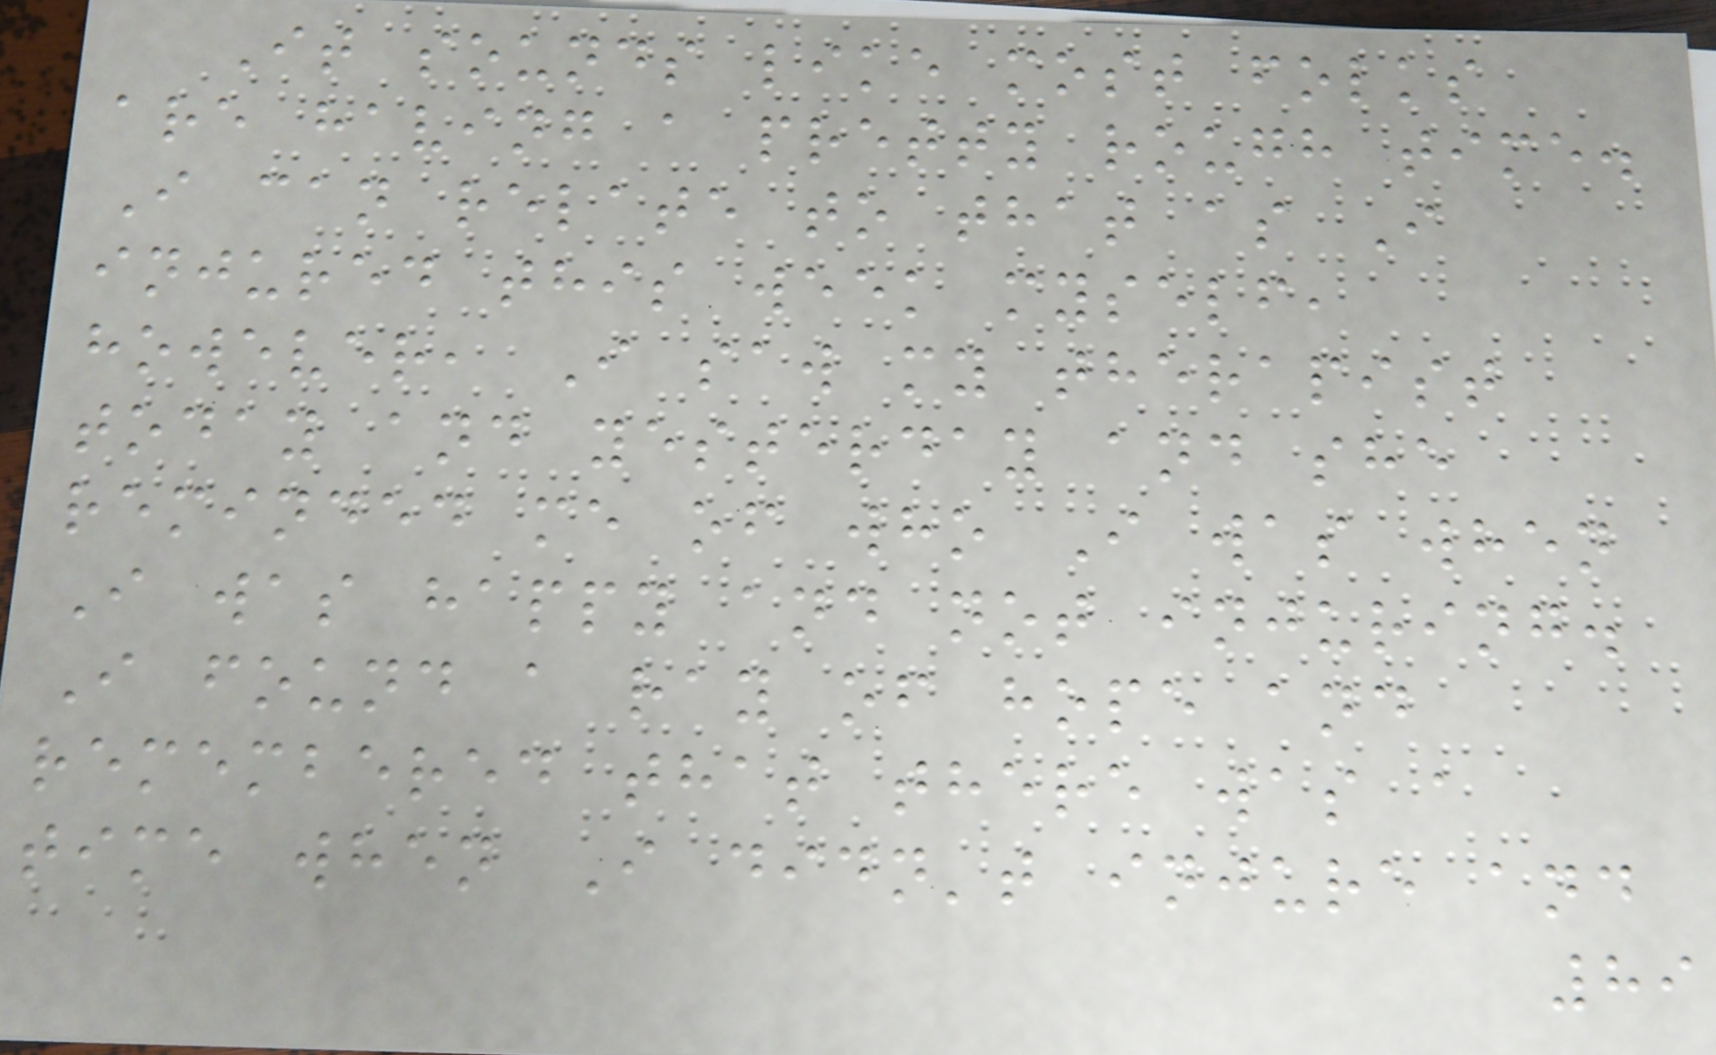It sounds like most folks
are having a pretty rough time.
I can relate to that as I
injured this week myself,
however, I saw my therapist
today and yesterday and she
reminded me of who I was when
I was happy and not injuring.
I found a ray of hope and
remembered that there was a
time when I didn't injure and
89
